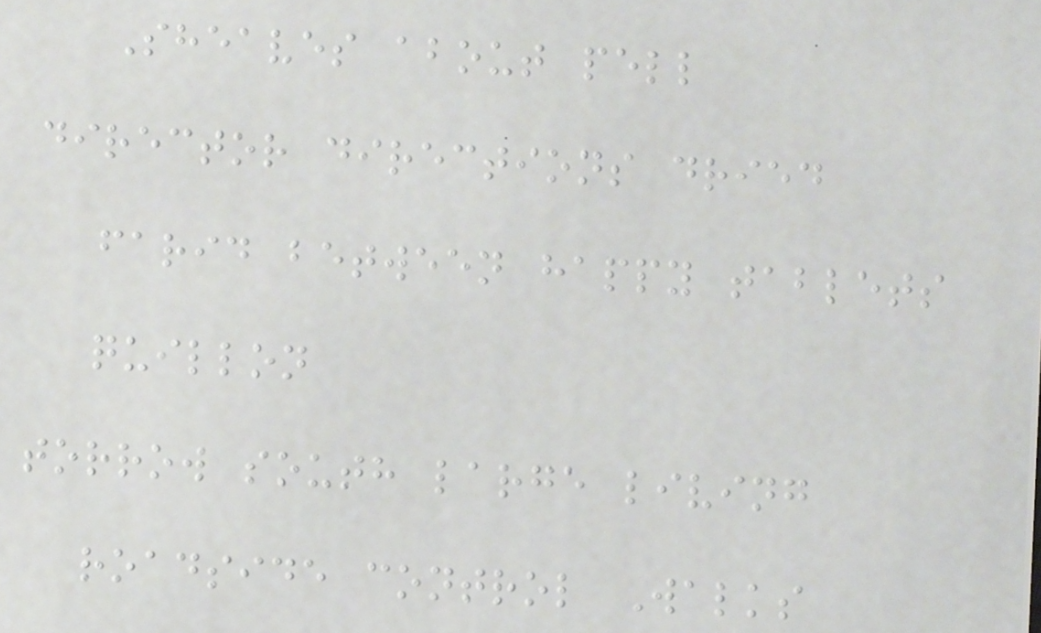Sheaves about pell
director directions dried
farid between happy tablets
quillon
torrow south large living
roadside control Walks
